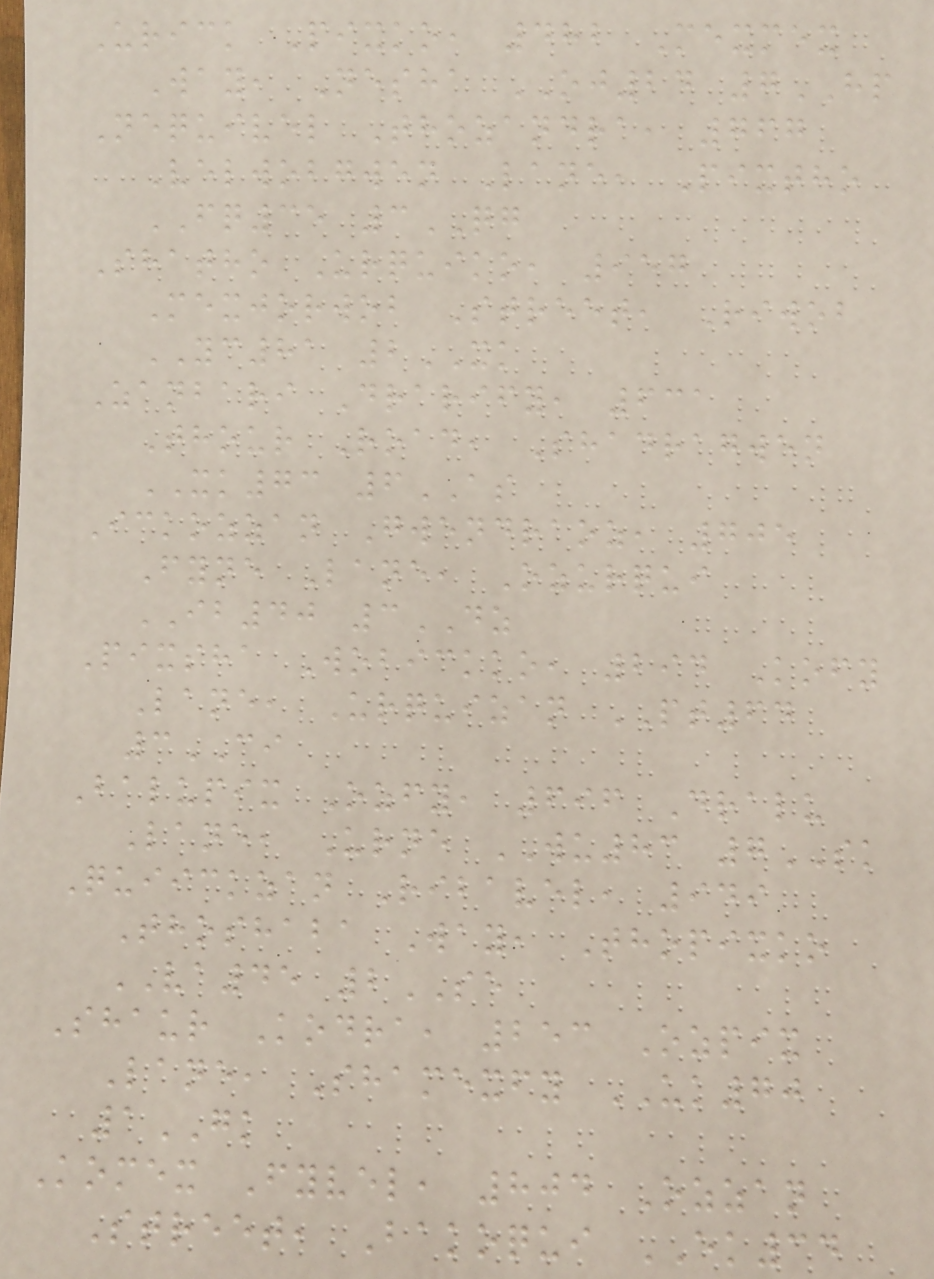Urick Pixko, 482 Mexmex
Way, Nesha OJ24 7HP
Nequivel Thozandra, 767
Velwobgwen Lane, Pixtho
FQ35 3QG
Shatho Urquiko, 957
Mexjorwob Street, Riwob
YC81 2XK
Zanbari Drarify, 631
Thour Road, Shadragwen
XK73 6AS
Ickozzan Gwendraoz, 705
Fyne Lane, Ozurqui
IB40 3DZ
Pixsha Wobickko, 294 Kofy
Lane, Urquizan PT64
3CI
Balupix Ozfy, 696 Dralu
Lane, Urne WU83 7SK
Quiickzan Ribavel, 949
Thoshaba Way, Thopixko
VA45 2SE
Shaur Kodra, 253 Ozpix
Lane, Shamexfy UK70
1GK
Komex Fyvel, 804 Ozzan
Street, Bakoqui EK34
